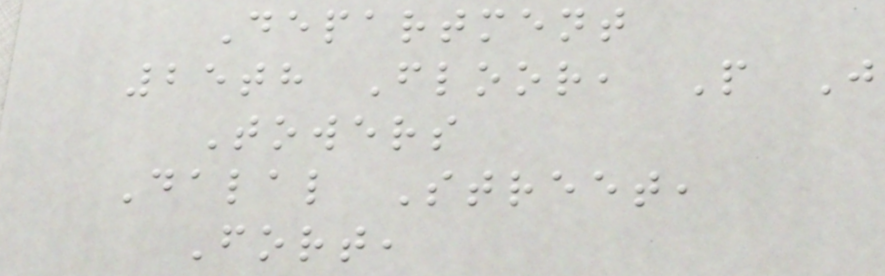Department
25th Floor, P J
Towers
Dalal Street,
Fort,
